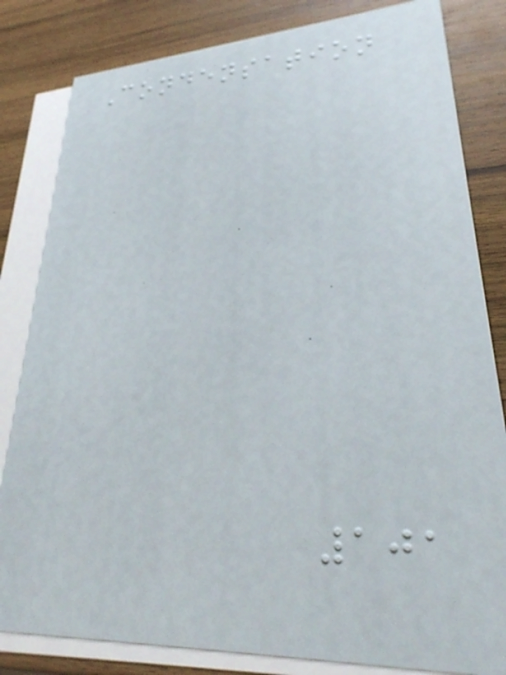Condensation
101
